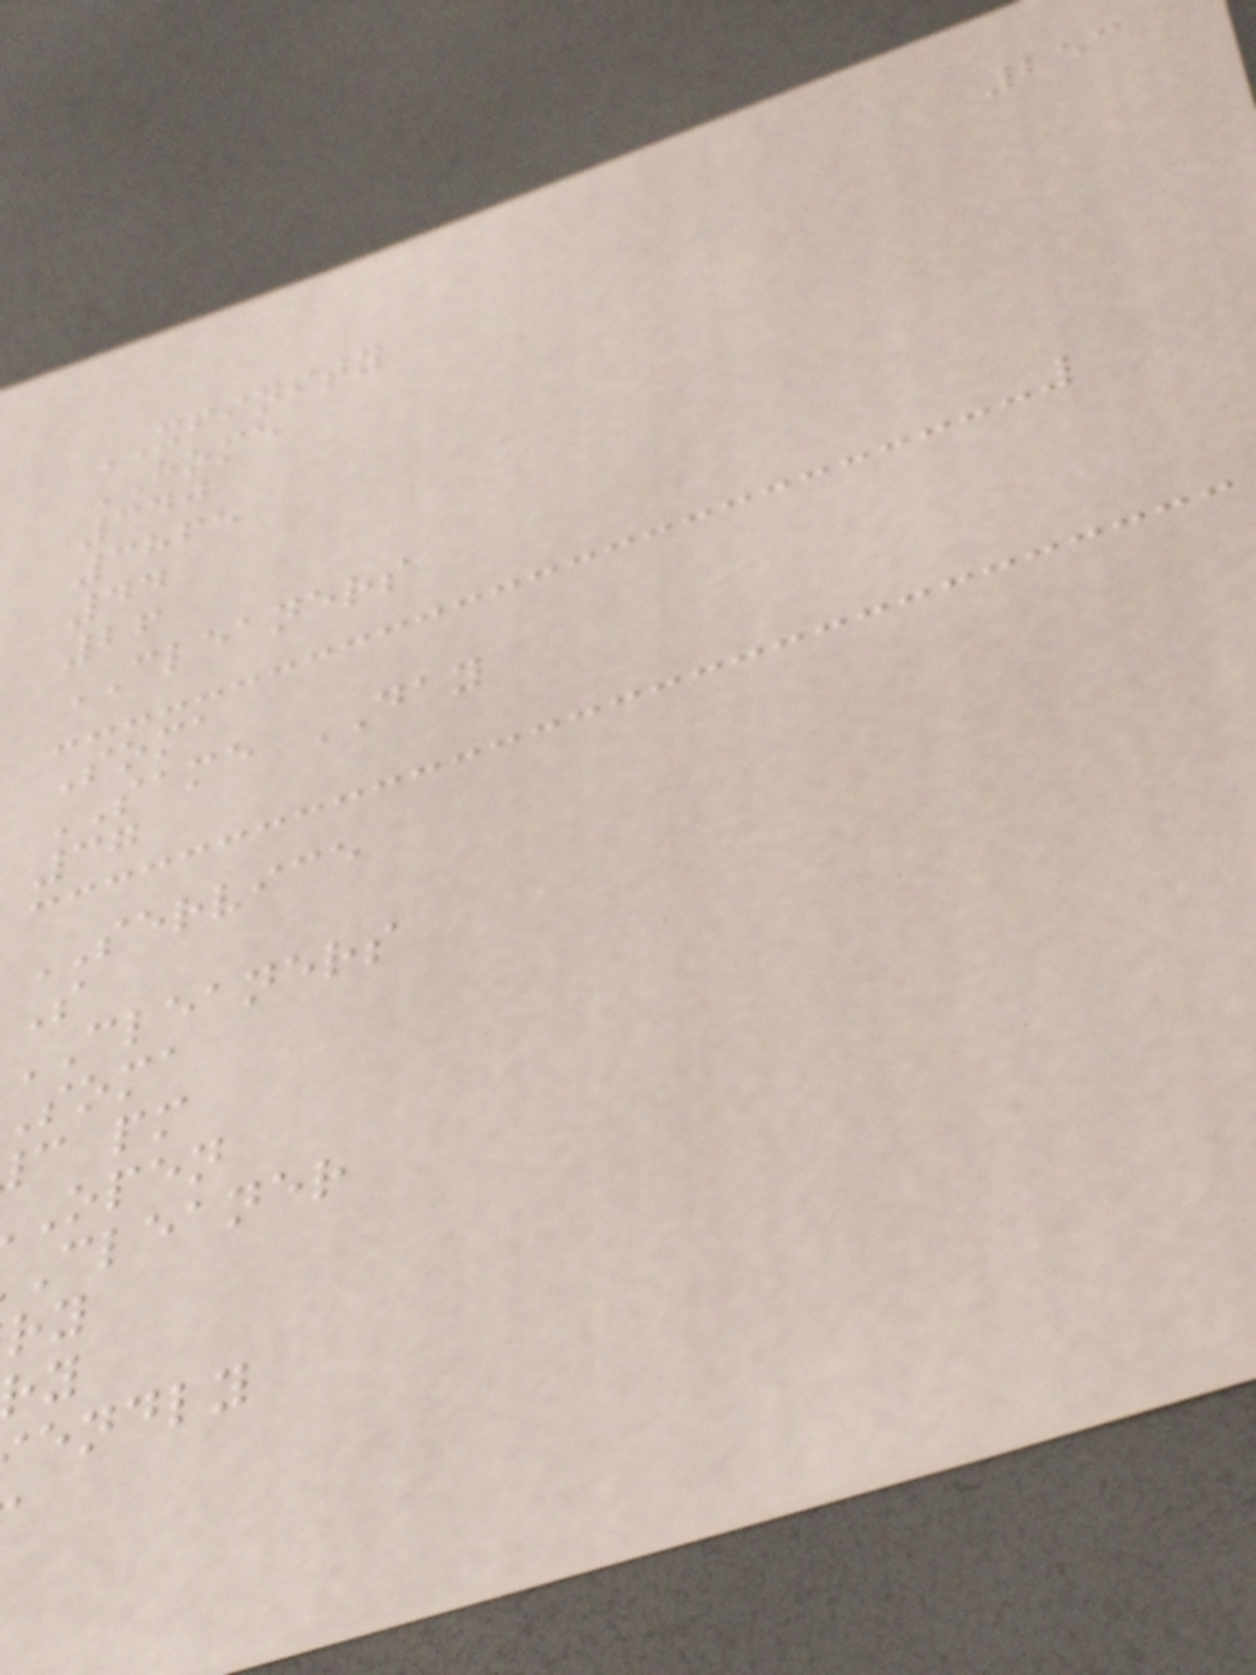253
XFINITY
HOME
340
3865
44
26
CLEANERS
Soma
SAME DAY
37
SERVICE
S
CLEANERS
soma
c pm
open
cleaner
endly
